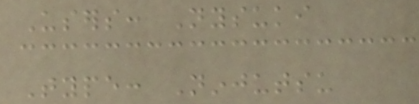Users: Nysuki
Type: Ninjutsu
